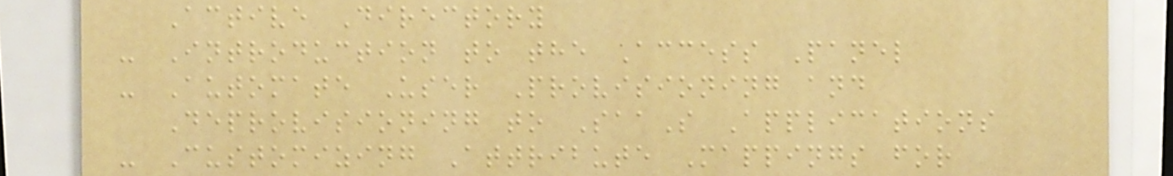Active Directory
- Introduction to the Access Panel
- Automate User Provisioning and
Deprovisioning to SaaS Applications
- Customizing Attribute Mappings for
